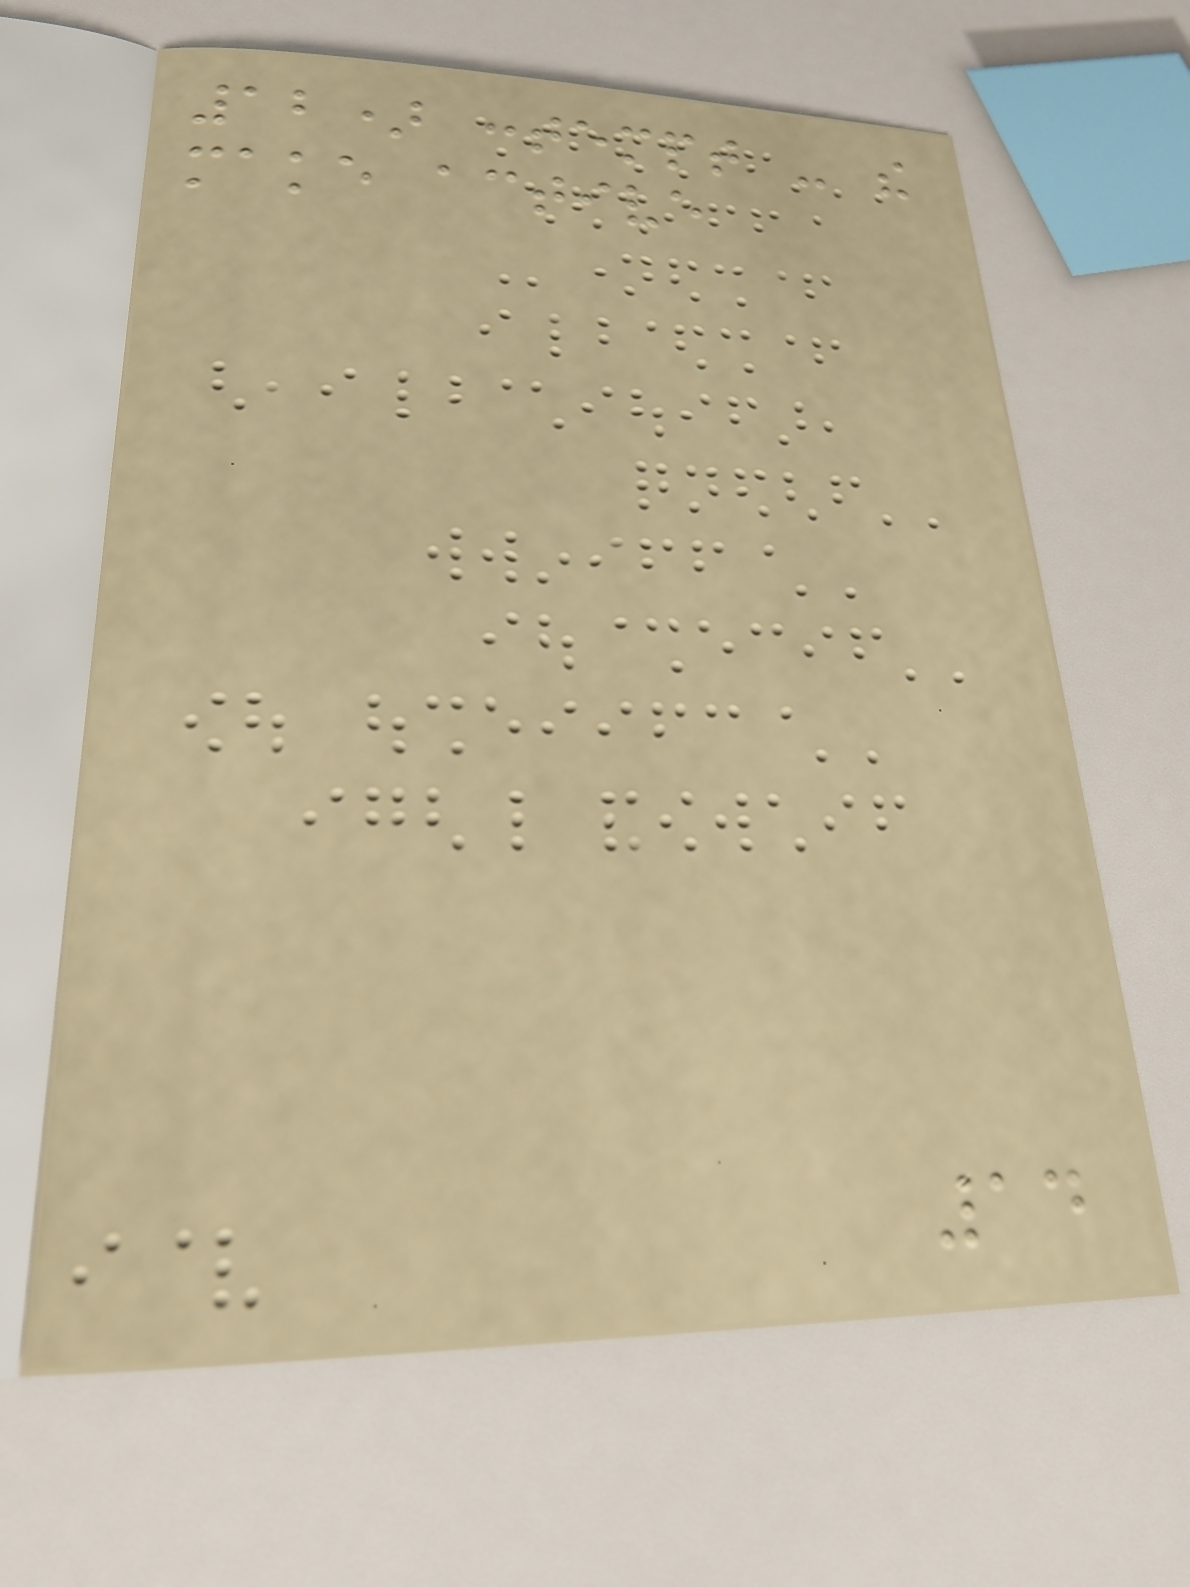12) contempt - the
make active
14
